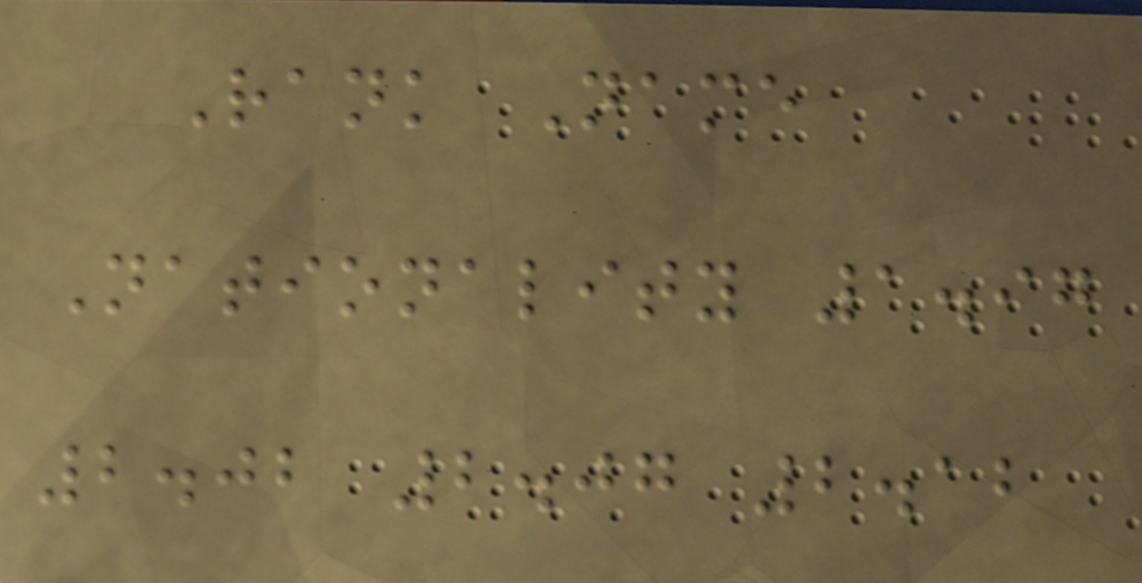Rank Name
Nationality 1.97
2.02 2.07 2.12
